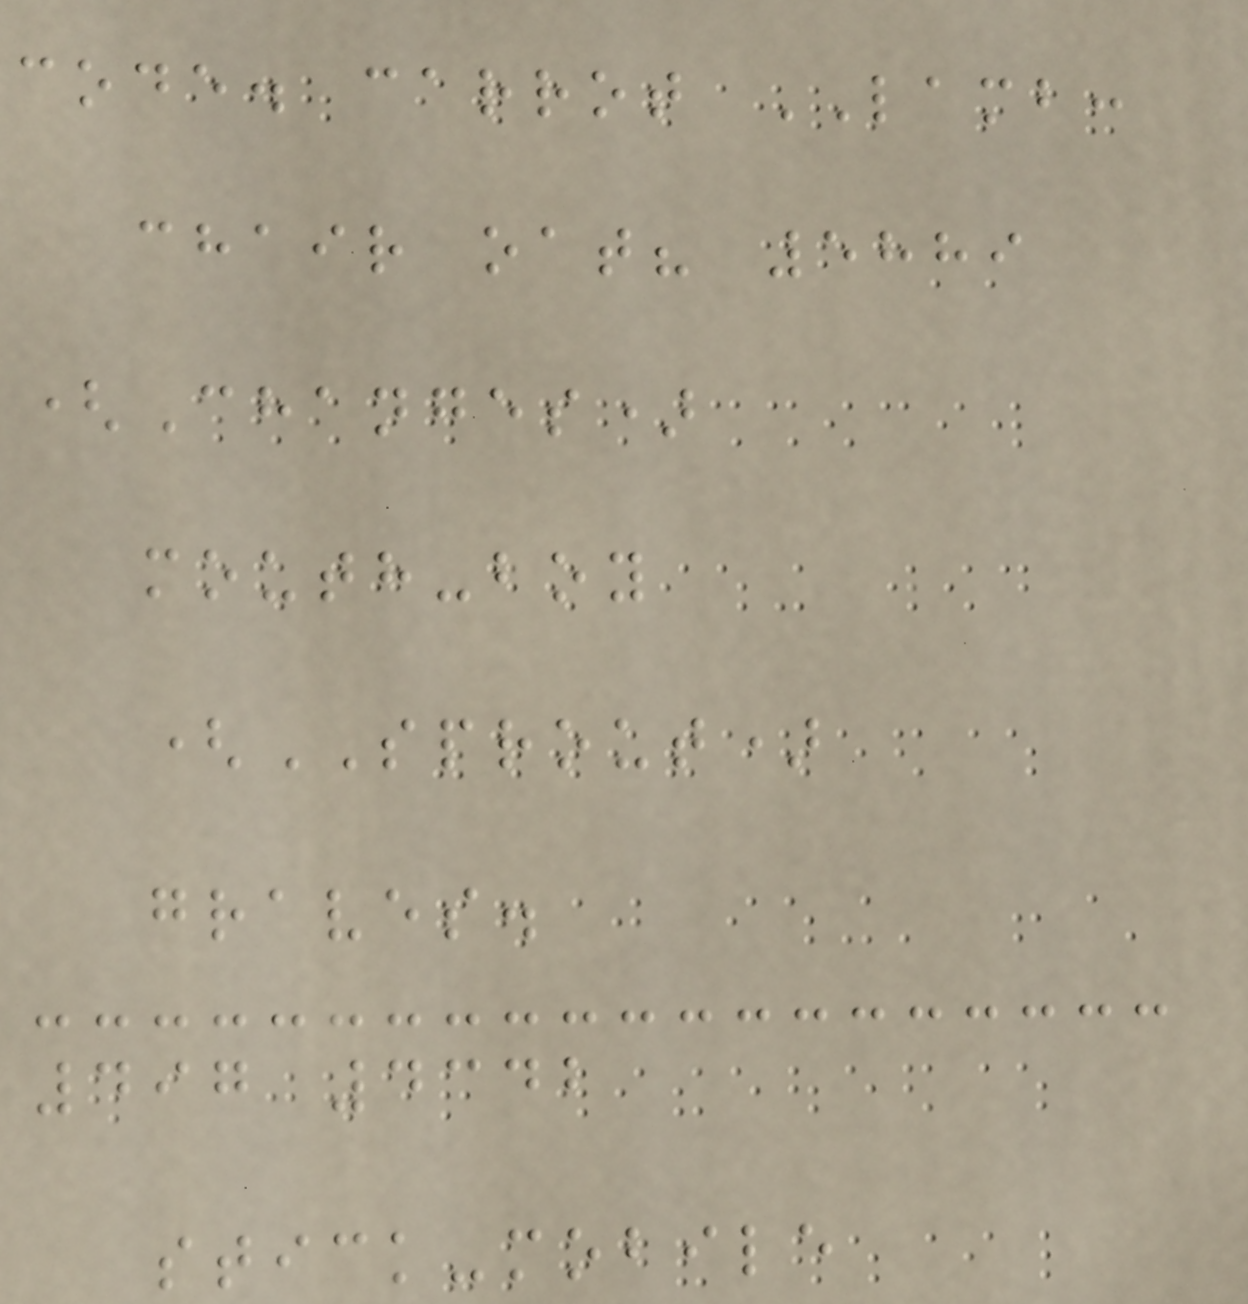code. carrot LAMB:
chair oat? 5889
(Changes)
mouth-boy
(SPROUT)
graves.
497 4342
stick-mobile
